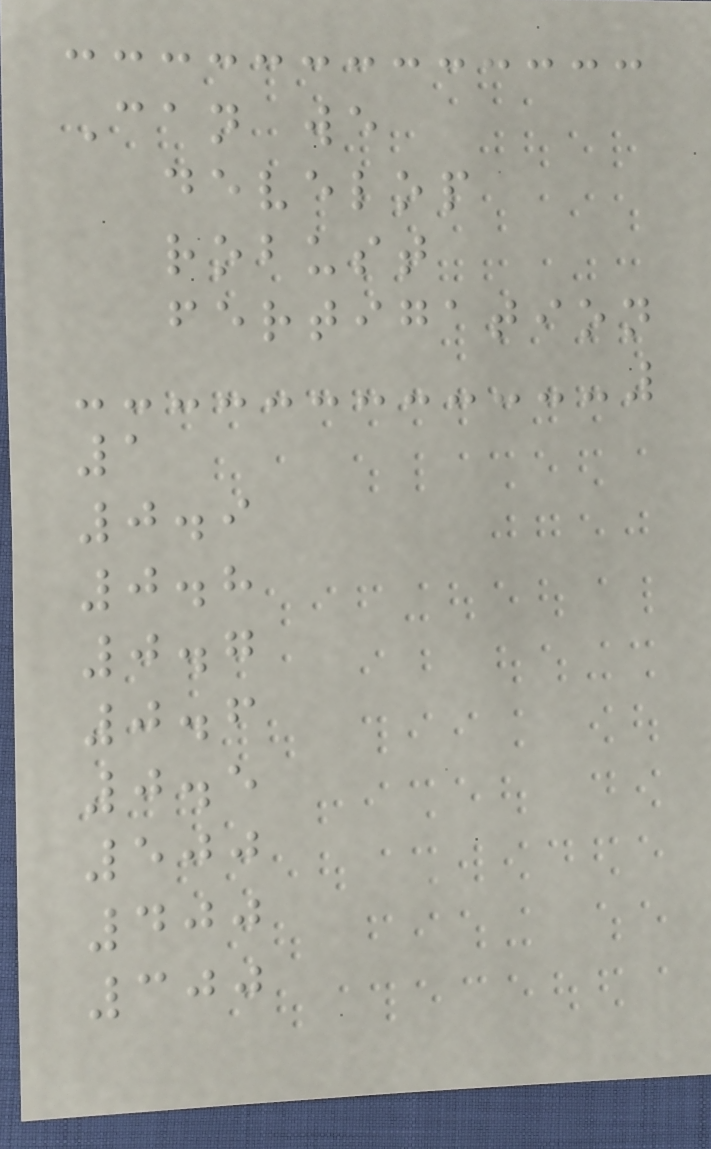Can we
develop
robust
fertigation
1
0.9
0.8
0.7
0.6
0.5
500
400
300
